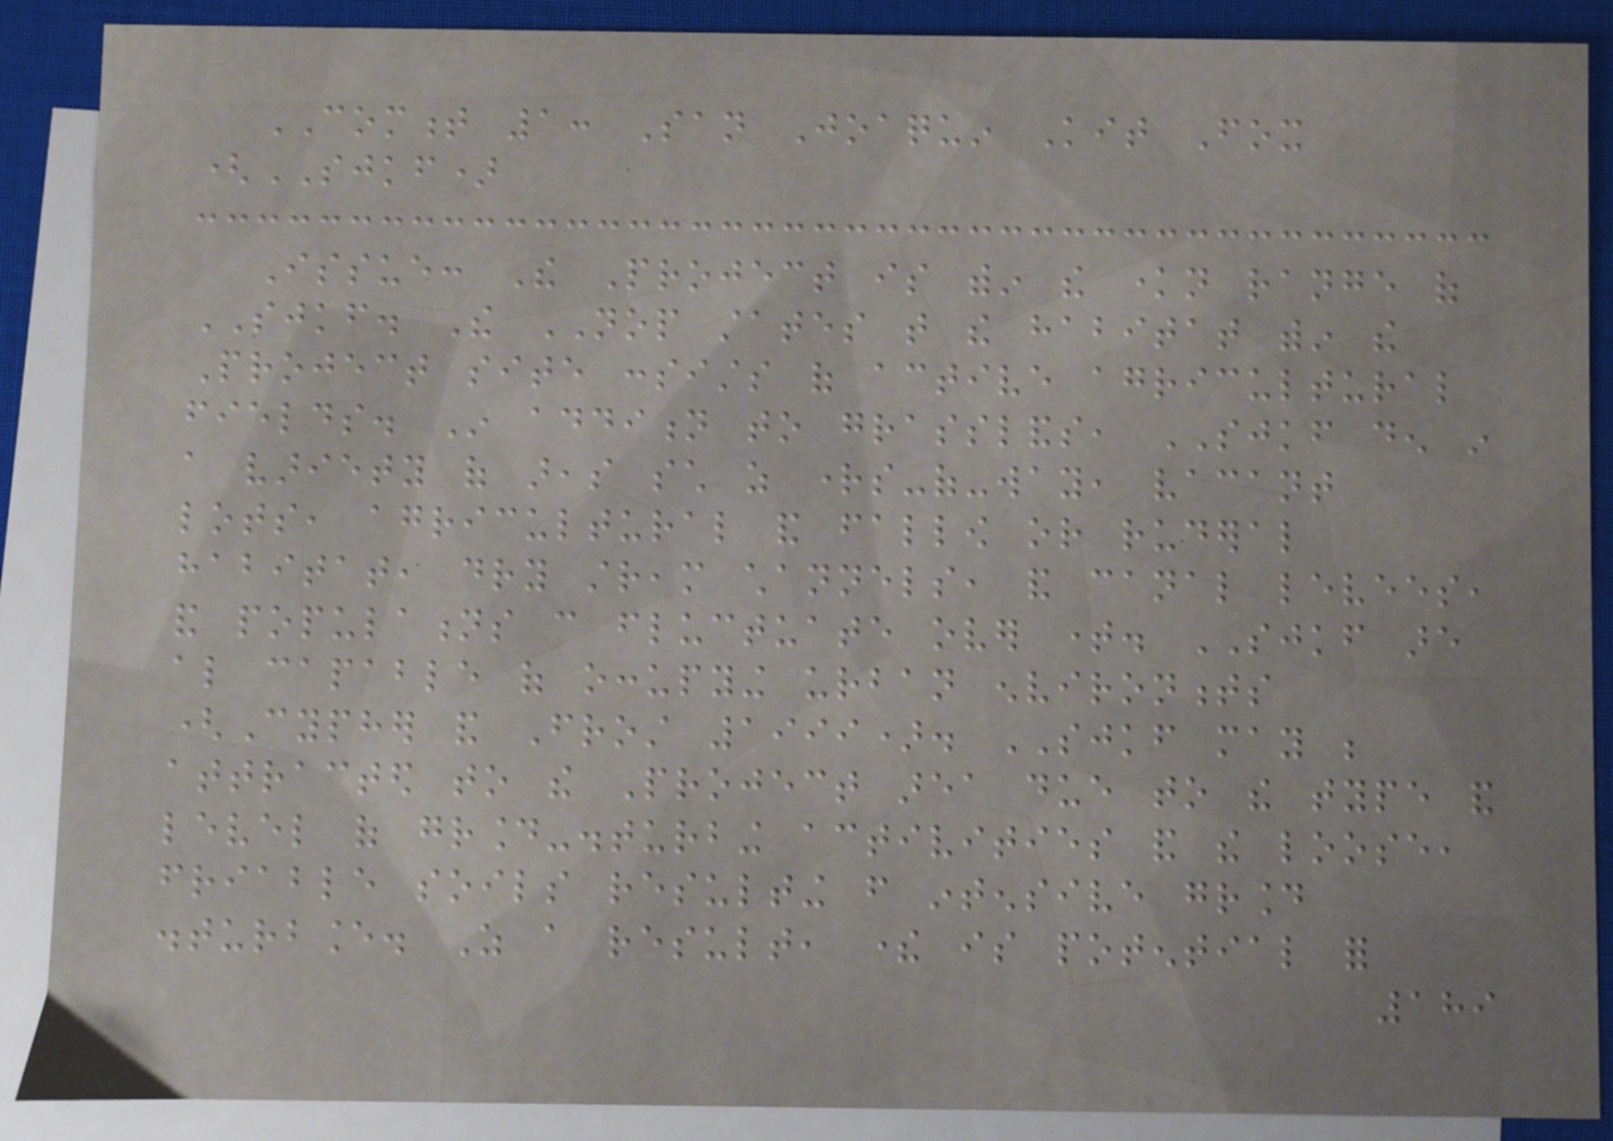COMMENT 1: San Joaquin Kit Fox
(SJKF)
Issue: The Project is within the known range of
SJKF. The NOP states that the habitat within the
Project site consists of active agricultural
fields. In addition to grasslands, SJKF den in
a variety of areas such as rights-of-way, vacant
lots, agricultural and fallow or ruderal
habitat, dry stream channels, and canal levees,
and populations can fluctuate over time. SJKF are
also capable of occupying urban environments
(Cypher and Frost 1999). SJKF may be
attracted to the Project area due to the type and
level of ground-disturbing activities and the loose,
friable soils resulting from intensive ground
disturbance. As a result, there is potential for
189
